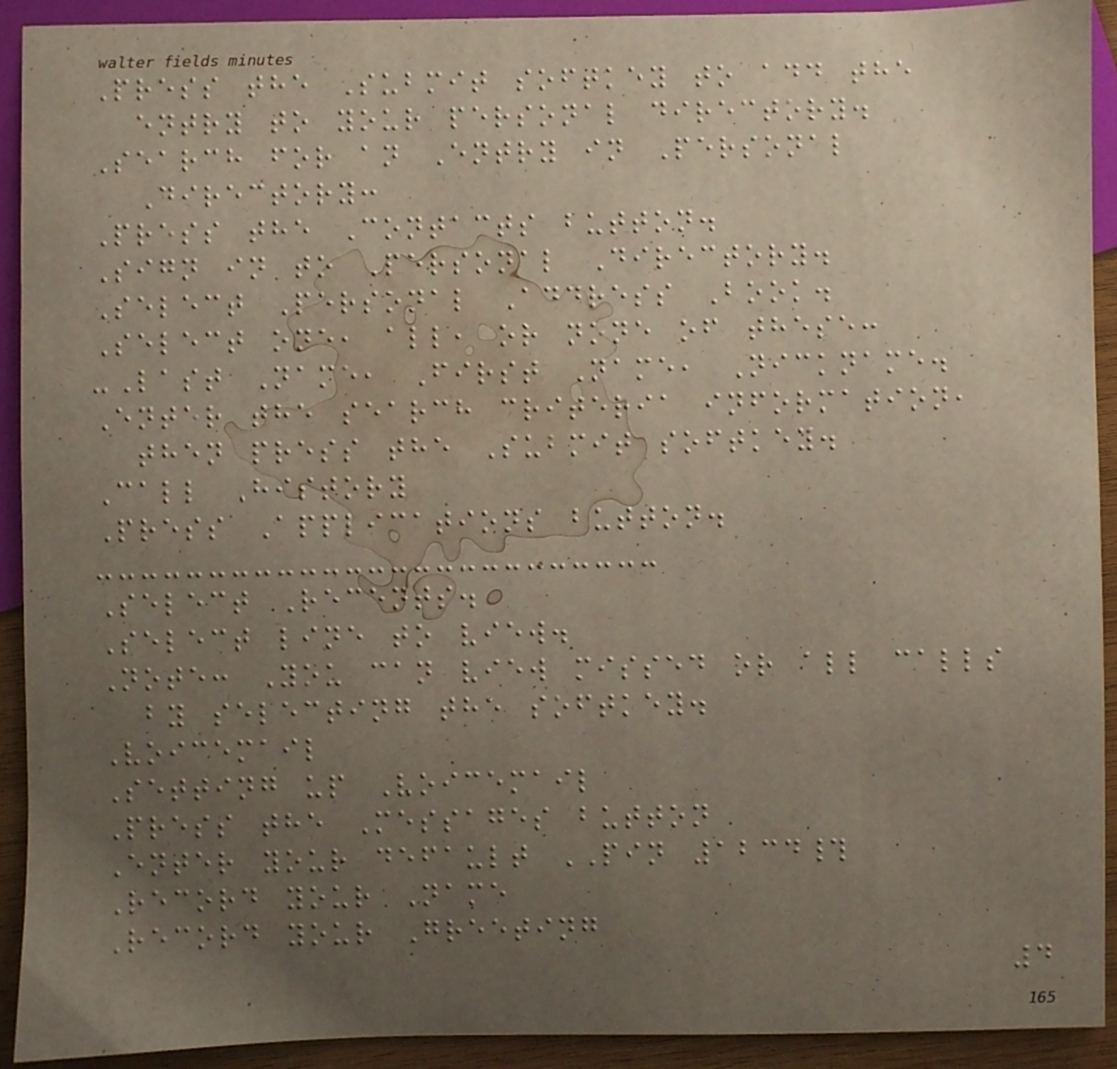Press the Submit softkey to add the
entry to your personal directory.
Search for an Entry in Personal
Directory:
Press the Contacts button.
Sign in to Personal Directory.
Select Personal Address Book.
Select one, all, or none of these:
-Last Name, First Name, Nickname.
Enter the search criteria information,
then press the Submit softkey.
Call History
Press Applications button.
Select Recents.
Select line to view.
Note: You can view missed or all calls
by selecting the softkey.
Voicemail
Setting up Voicemail
Press the Messages button
Enter your default PIN 1234#
Record your Name
Record your Greeting
4
